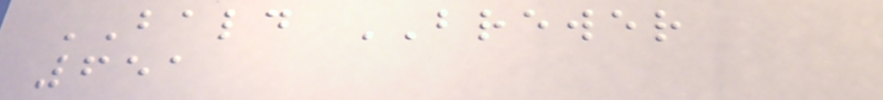BALD BREWER
651
